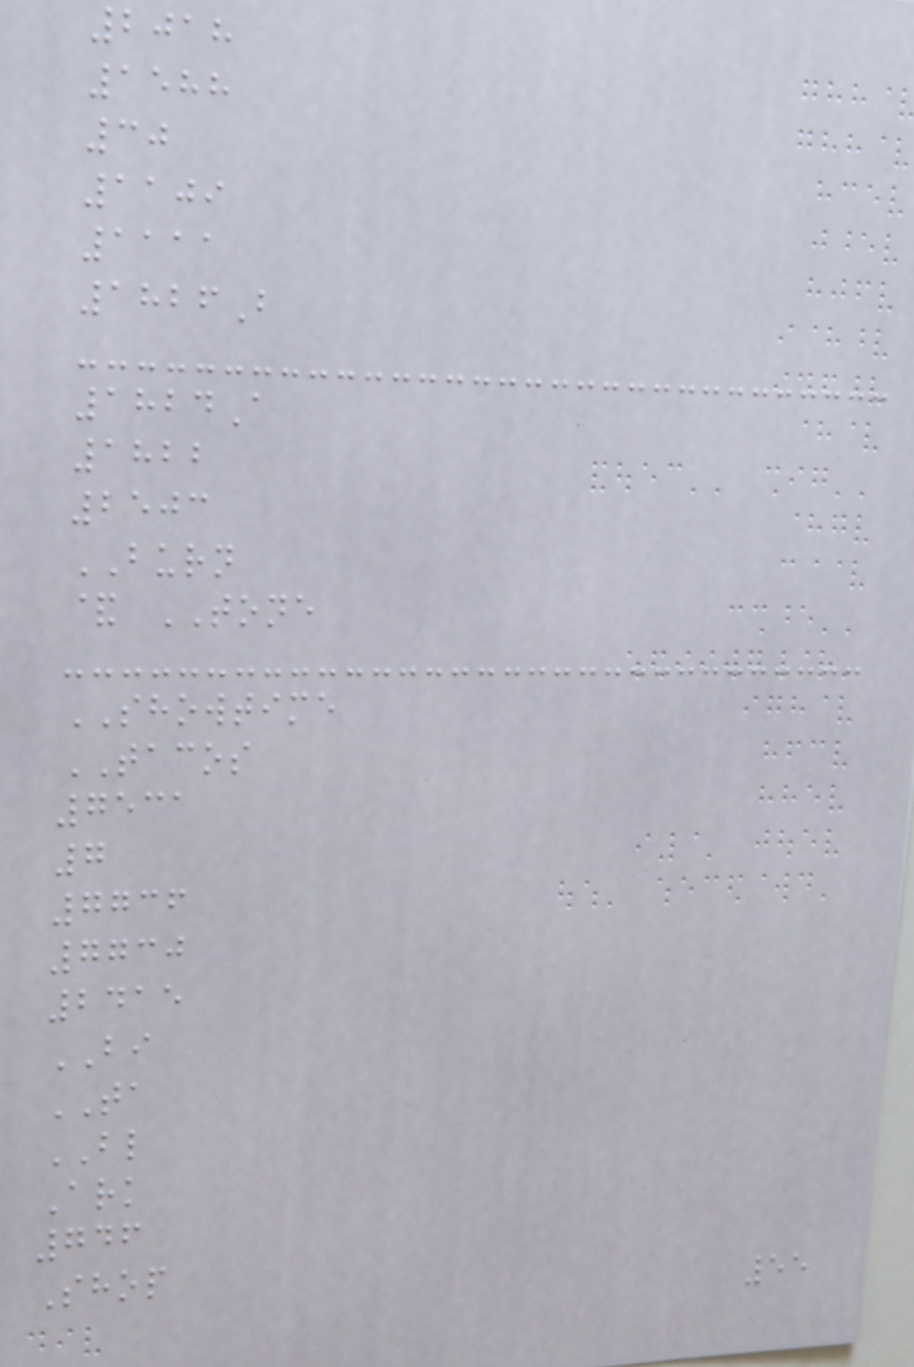2018
1588
30
1109
1111
1826B
1824A
1822
2503
BURN
& TONE
SHOWTIME
TACOS
7531
7
7736
7730
2415
BI
TA
BL
Ark
746
Shop
55
